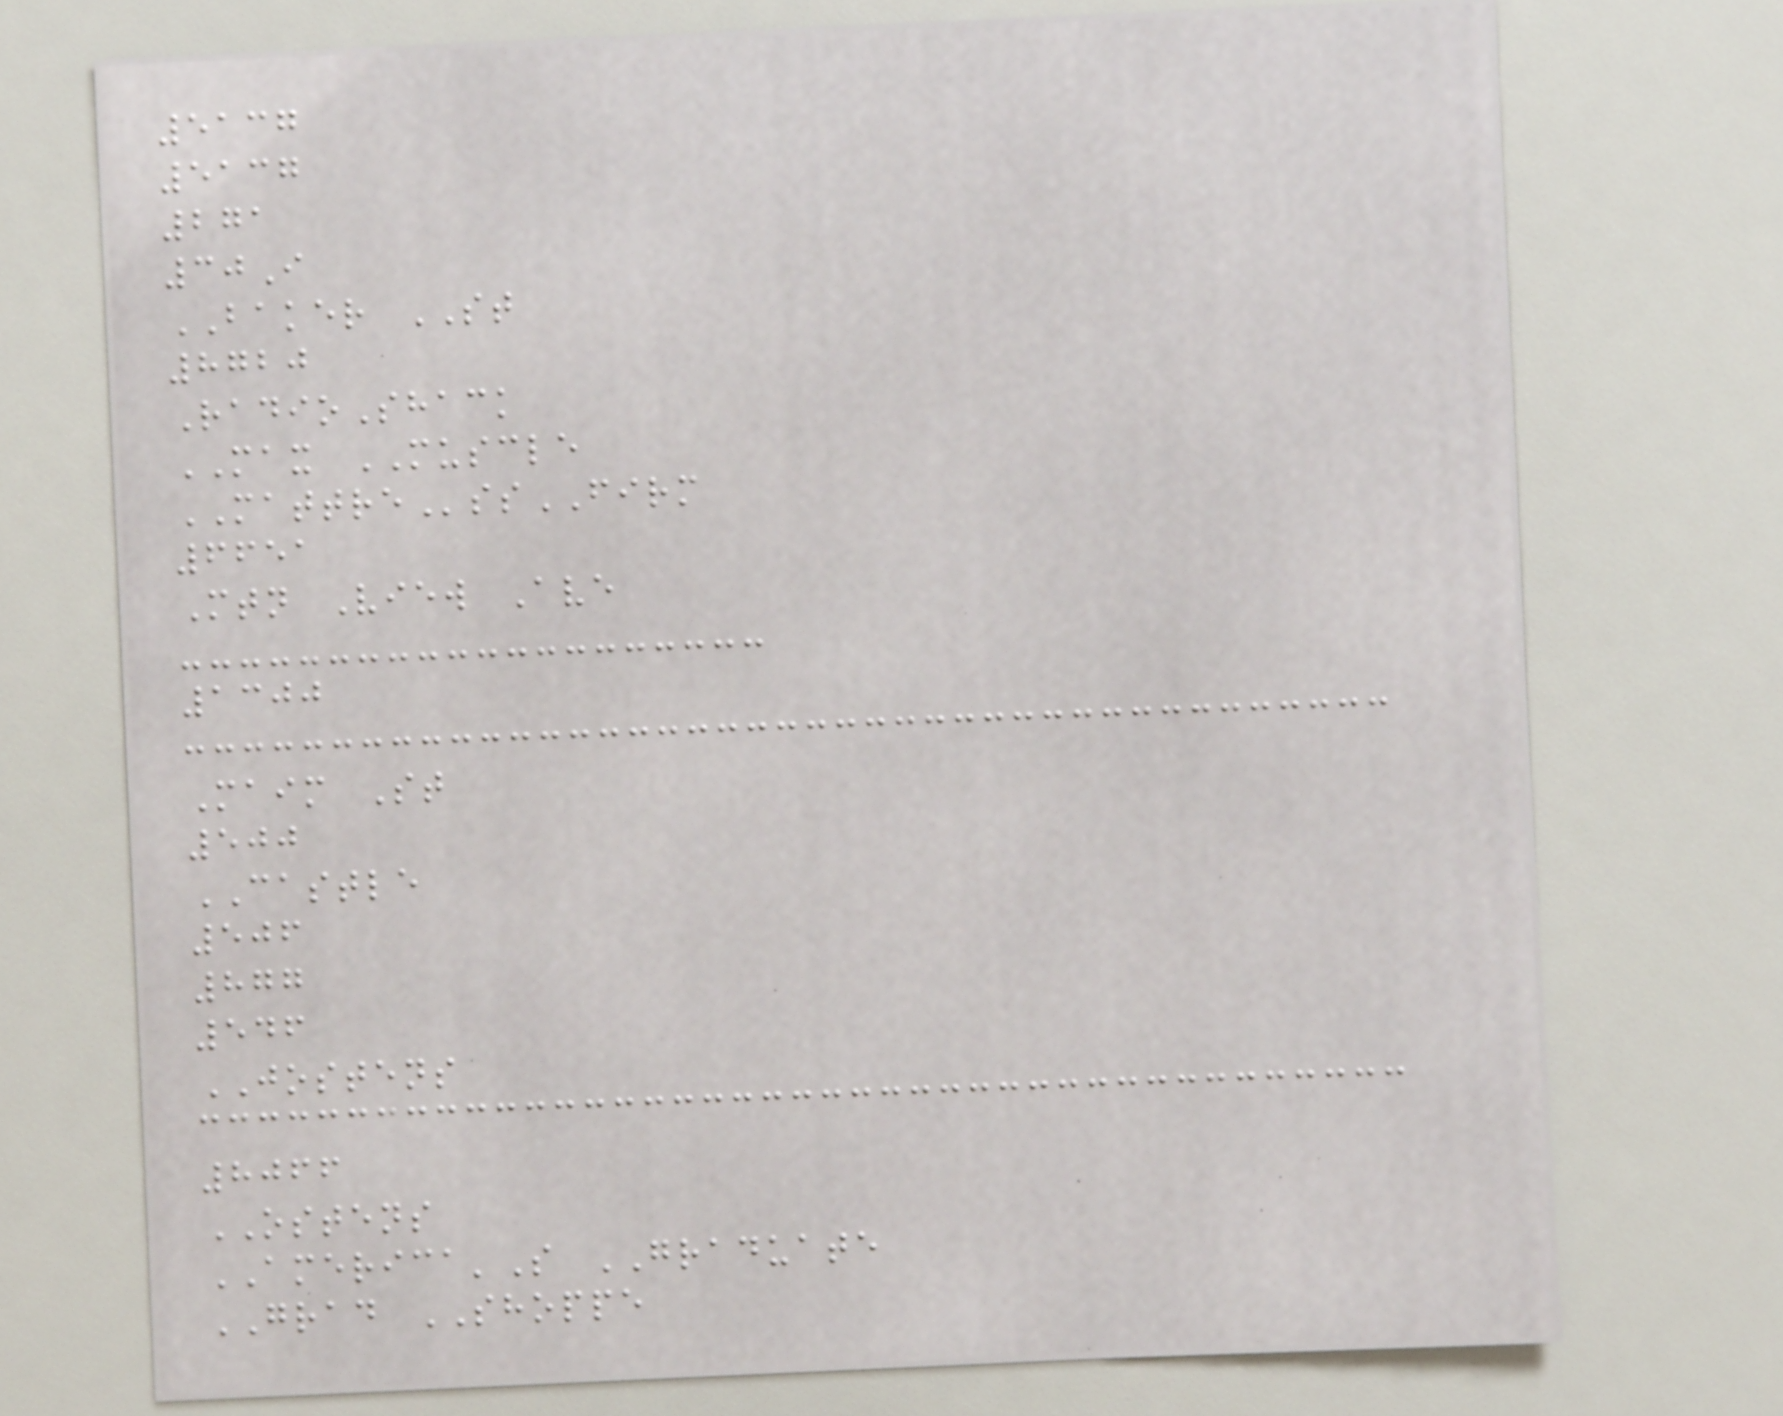5137
5137
271
30I
BAKER ST
8720
RadioShack
MAX MUSCLE
MATTREssFIRM
6651
Mtn View Ave
1300
Maim St
500
CASTLE
506
877
546
JOSTENS
8066
OSTENS
AMERICA'S GRADUATE
GRAD SHOPPE
